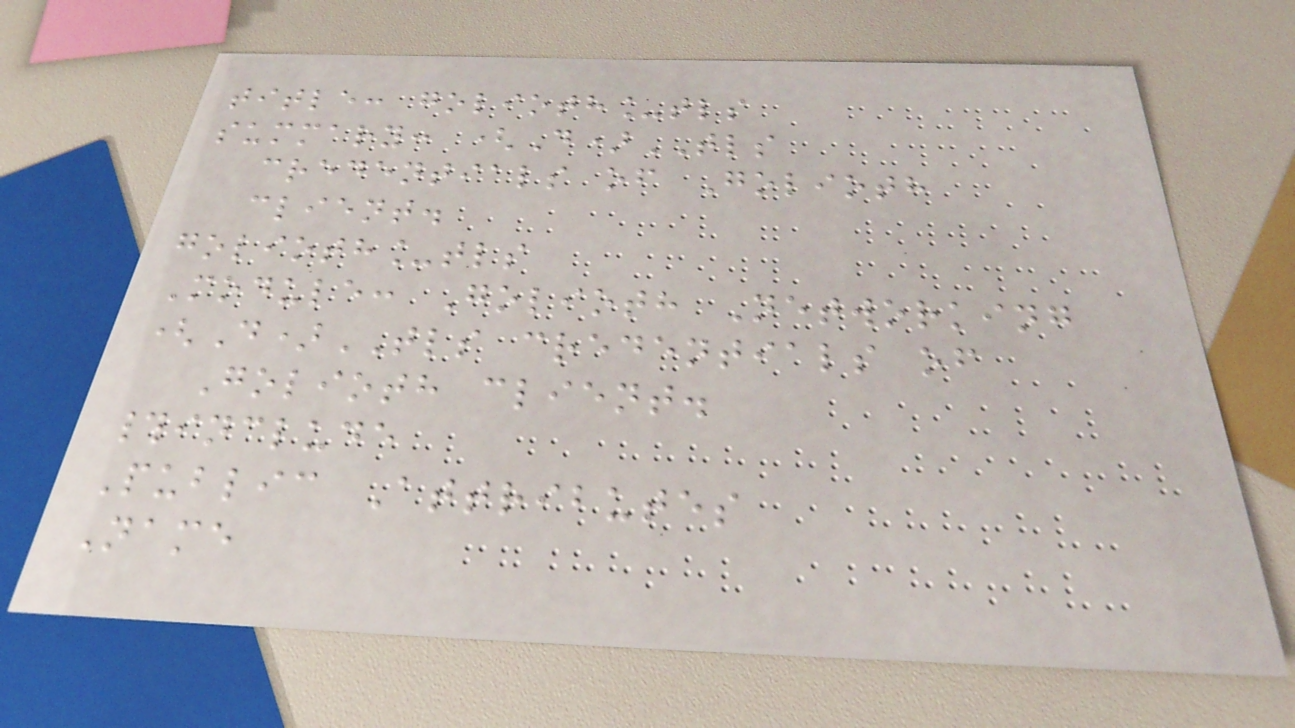title: golioth_tls
summary: (D)TLS
credentials of Golioth
client.
golioth_tls
Module: Golioth Networking
(D)TLS credentials of
Golioth client.
#include
Public Attributes
Name
